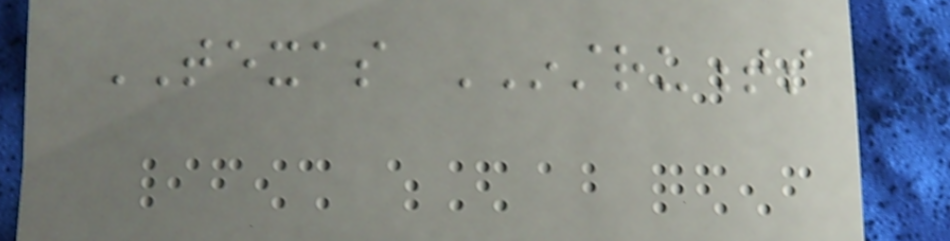TEXAS INSTRUMENTS
